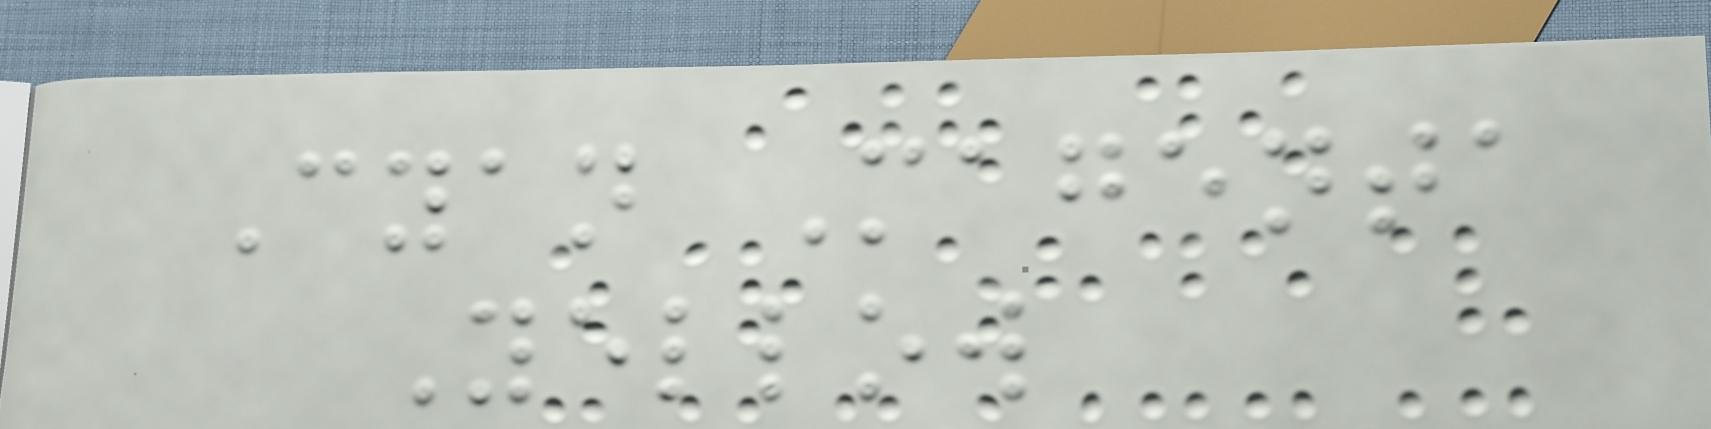Cyan Magenta
Yellow
